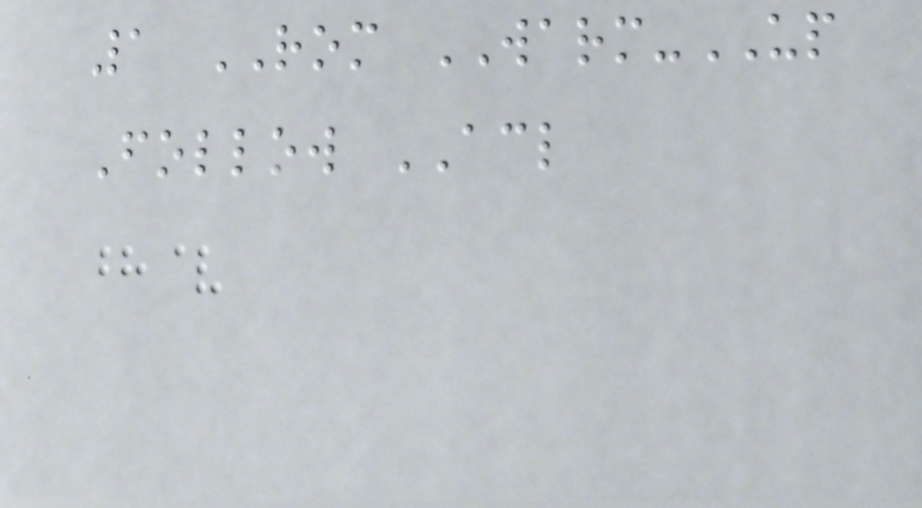1 ROM WARM-UP
Follow ACL
